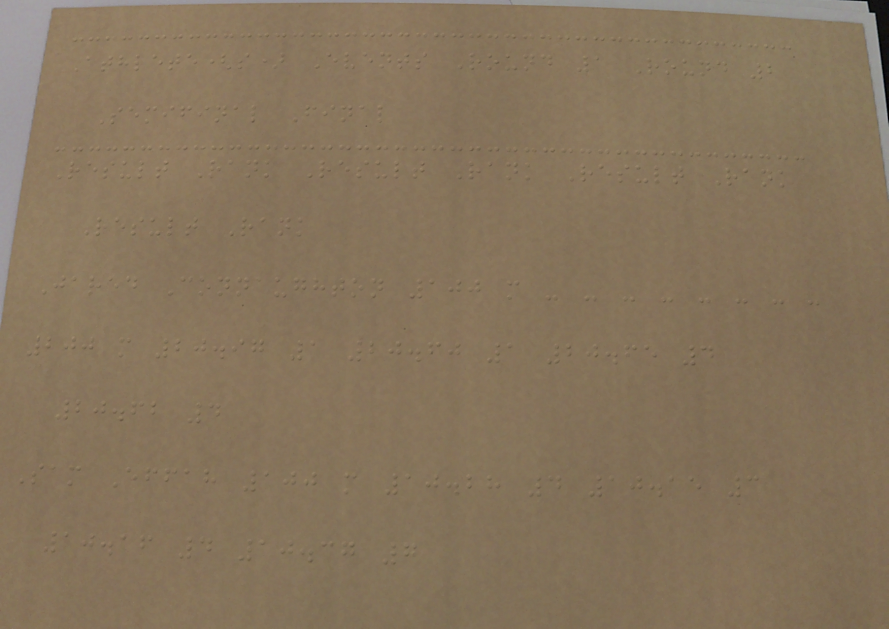Athlete(s) Events Round 1 Round 2
Semifinal Final
Result Rank Result Rank Result Rank
Result Rank
Jared Connaughton 100 m - - - - - - - -
200 m 20.97 1 20.60 1 20.65 4
20.62 4
Sam Effah 100 m 10.28 4 10.15 3
10.16 4 10.37 7
